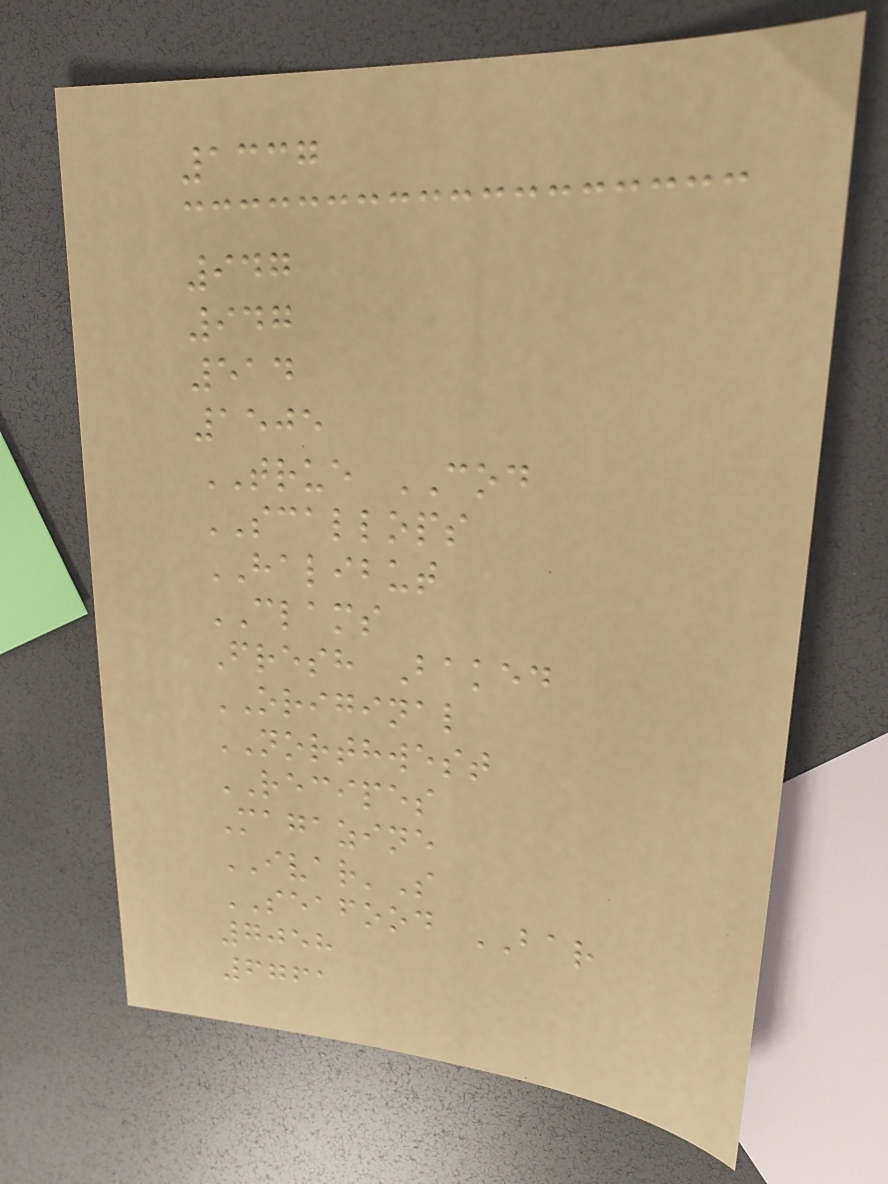1337
947
947
514
1505
TRUE COD
SCALLOPS
HALIBUT
CLAMS
Fresh Baked
ORIGINAL
NORTHWEST
RECIPES
Magazine
IVAR'S
SEAFOOD BAR
7058
6761
